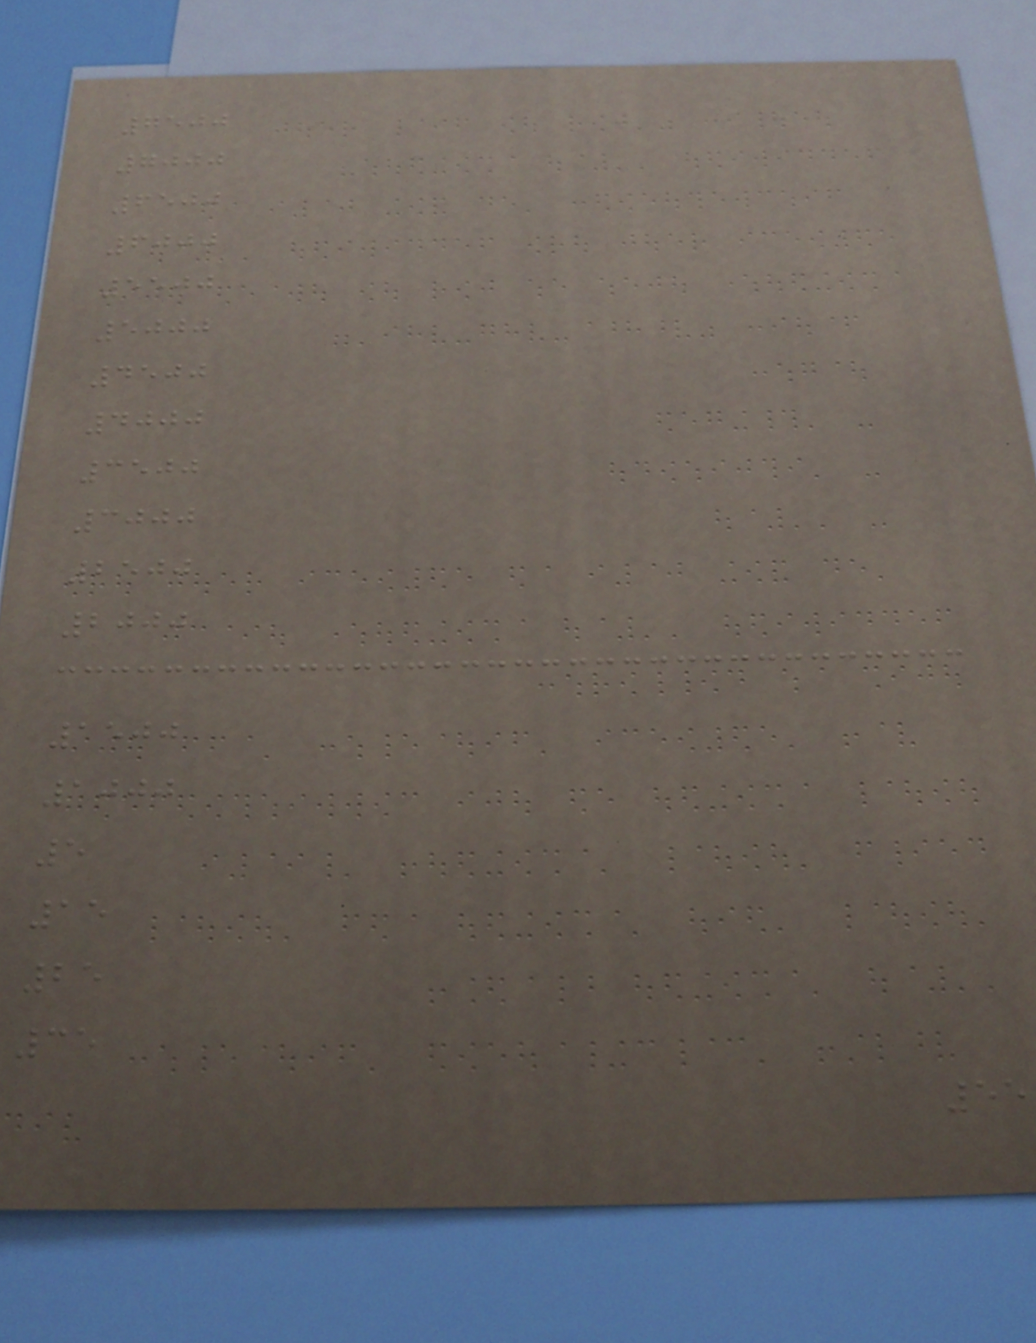7500
7000
6500
6000
5500
5000
4500
4000
3500
3000
2500
2000
1500
1000
5
15
25
35
55
